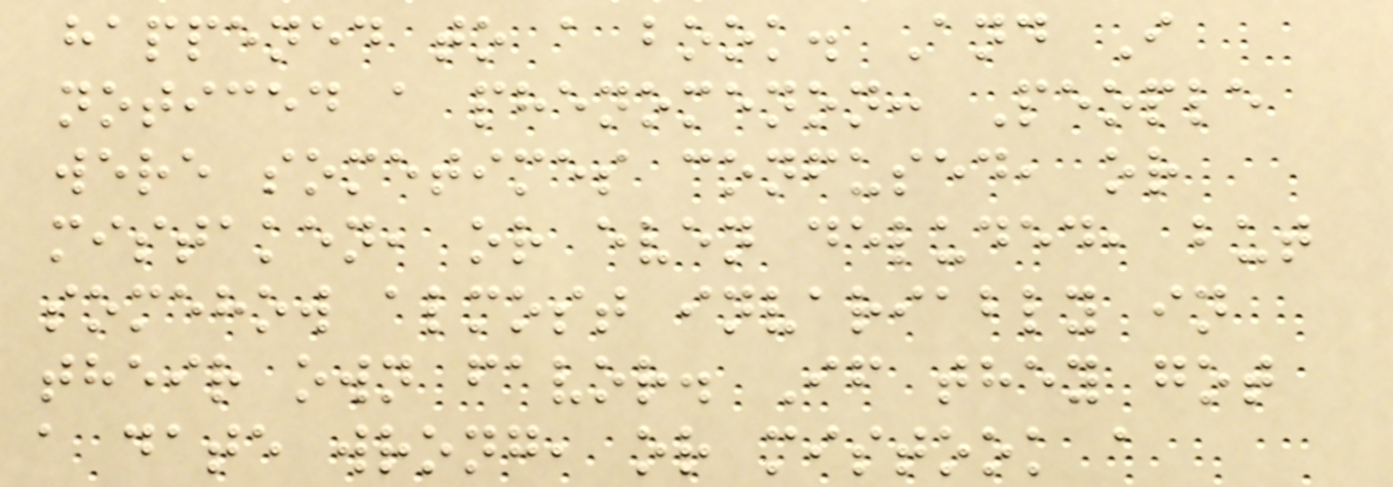happened to a book. And I
noticed a phenomenon: People
were sometimes confused, or
mistaken, or even deluded, but
somehow almost invariably in
their own favor. If they got
a date wrong, or mistook a
